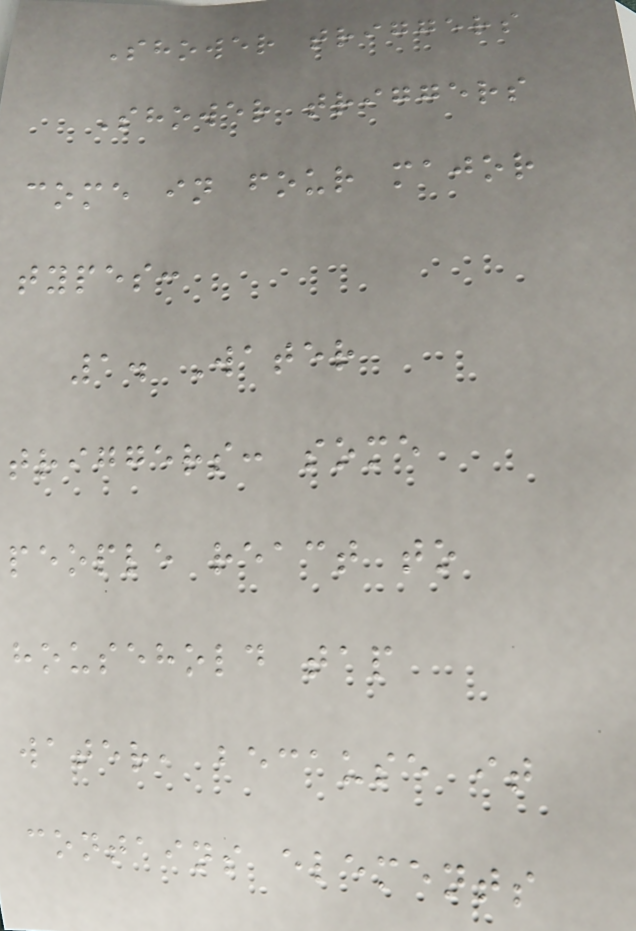Shower triggers
Shower triggers
come in four major
types:
1. Water
triggers: some
people react to
household tap
water, because it
contains elements
